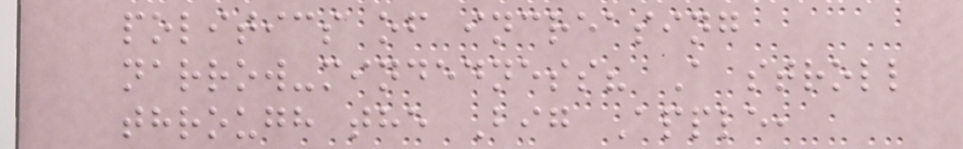politics of increasing
narrow-mindedness? A stroll
through the Big Apple,
